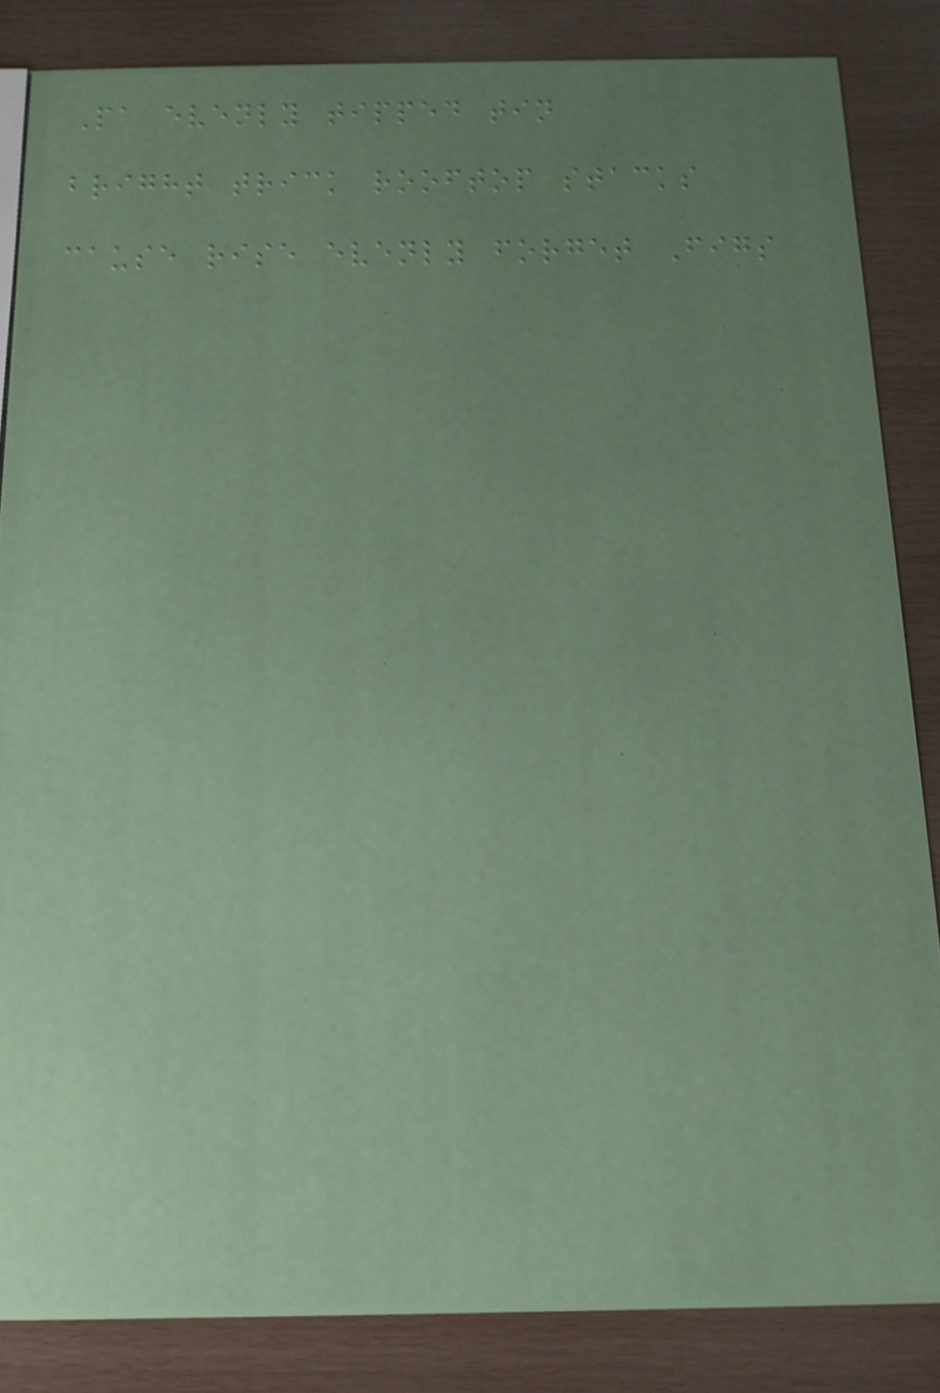Pa evenly tipped tin
bright trick rooftop stacks
cause rise evenly forget Figs
